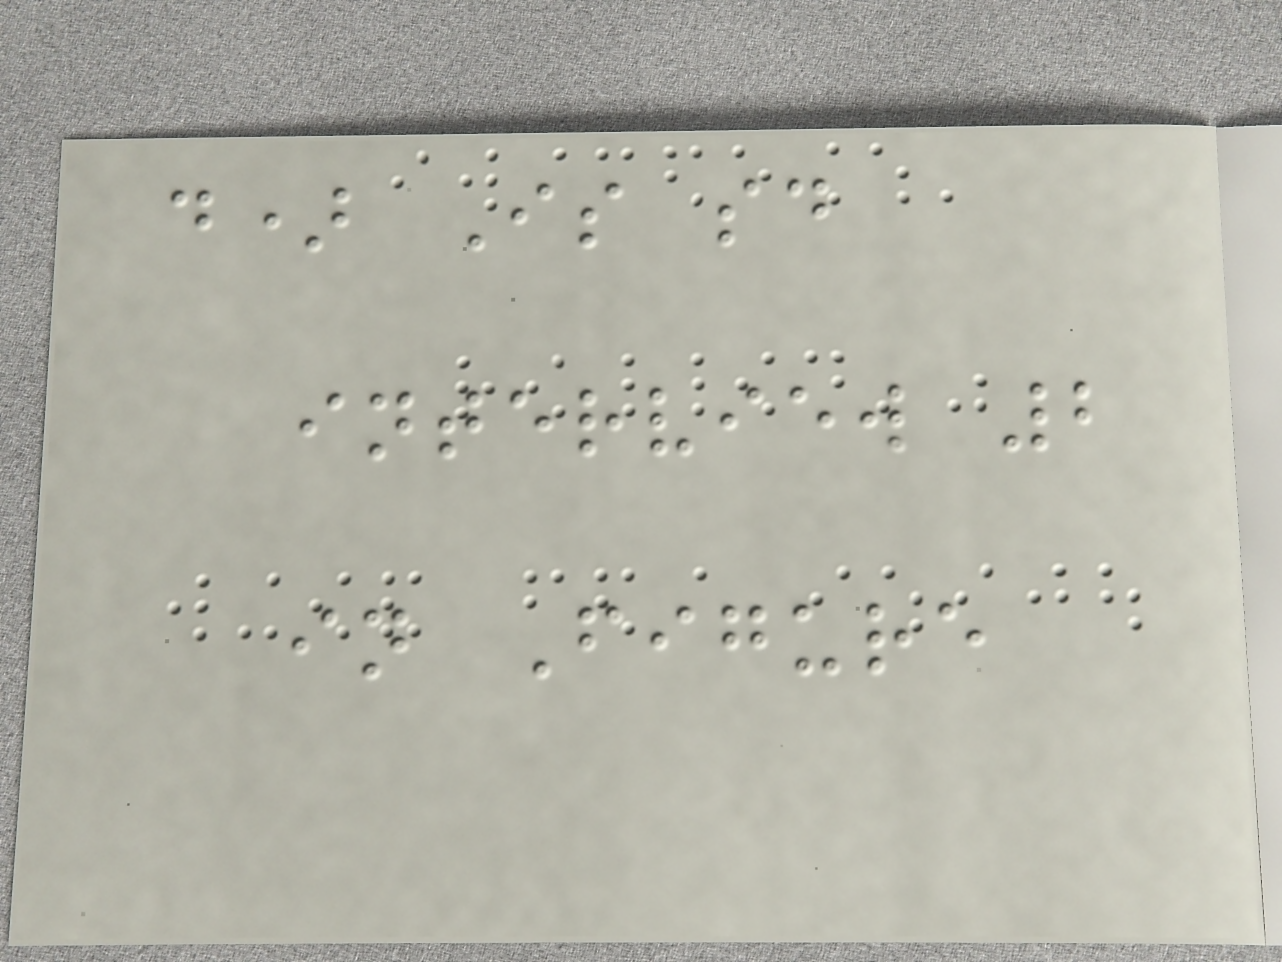d) Is sd
interview 2
in Figure
